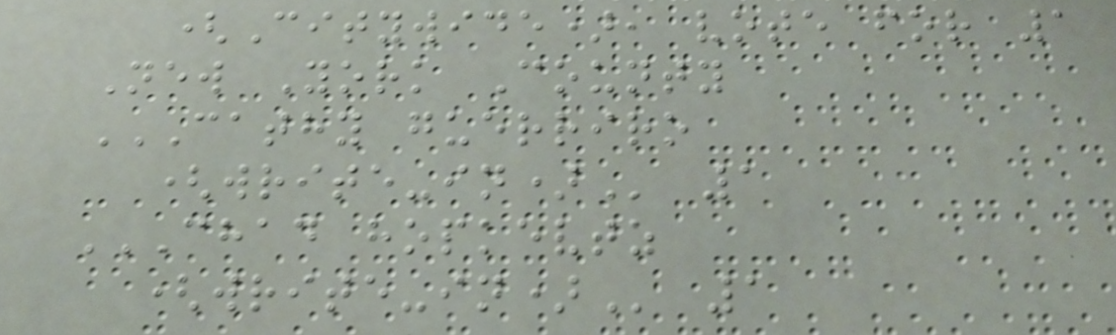(Citywide), vote for 1
New York County
CATHY GUERRIRO
(WRITE-IN) 1
CHAD HOPKEVTZ
(WRITE-IN) 1
